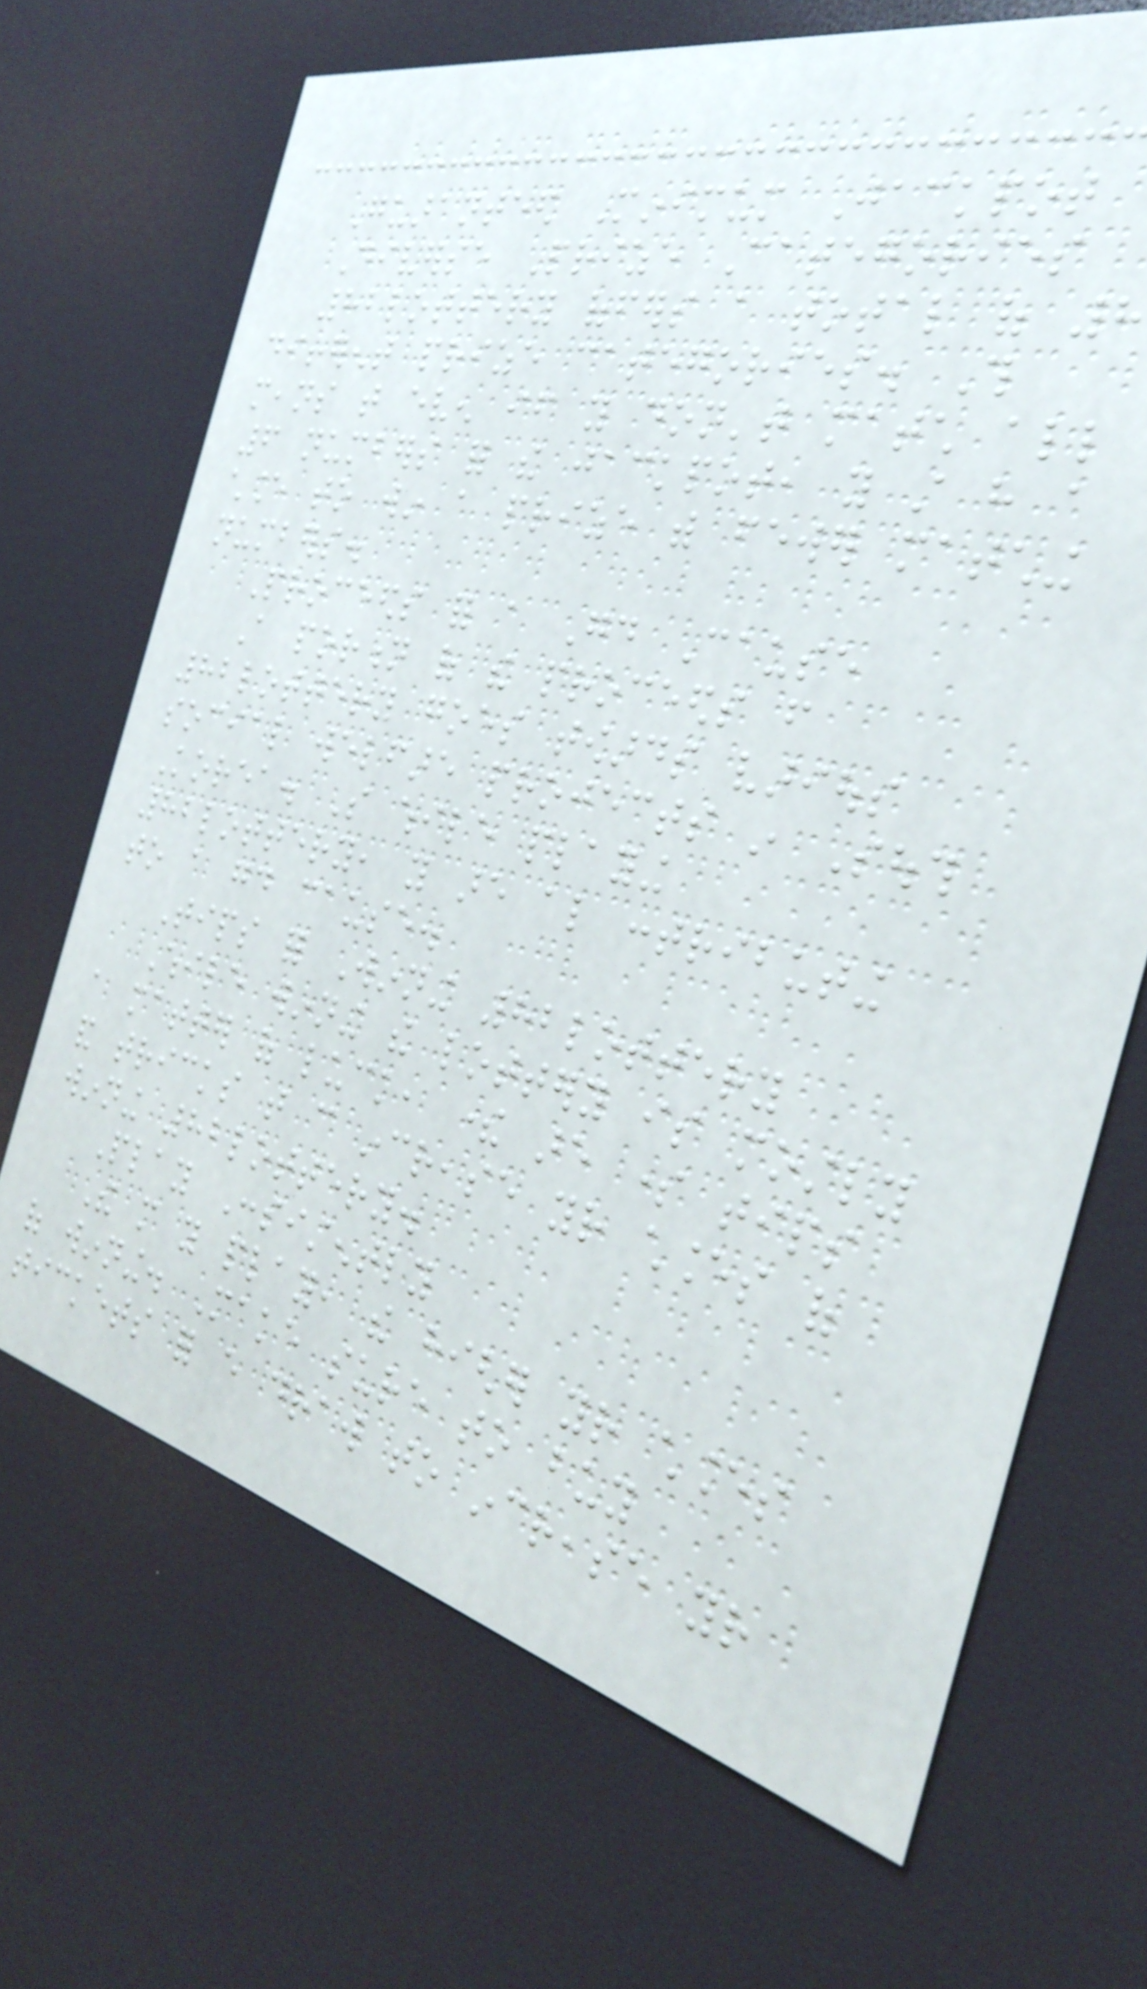Guaranteed Minimum Jackpot
Diverse Prize Categories
82lottery offers a total of 8
different prize categories. This
means that even if you don't match all
6 numbers for the jackpot, you still have a
chance to win a prize with fewer matching
numbers.
Proceeds for a Good Cause
A portion of the proceeds from
82lottery goes towards various
social welfare projects in South
Korea. So while playing
82lottery, you are also contributing
to a good cause.
Tips for Winning 82lottery
While winning the lottery is mostly
a matter of luck, there are some tips
and tricks that can increase your chances of
winning 82lottery.
Play Consistently
The more you play, the higher your chances
of winning. Make sure to buy
tickets for every draw to increase your
